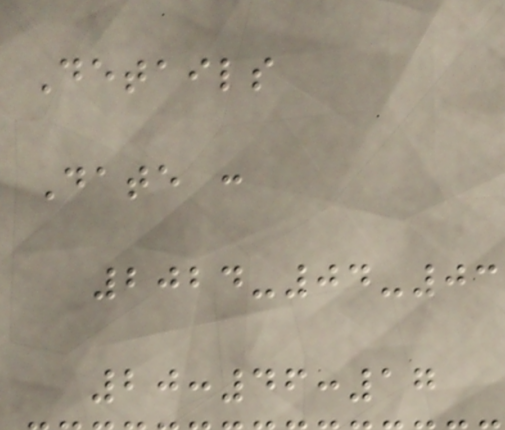Details
Date :
2024-04-03
20:46:17
